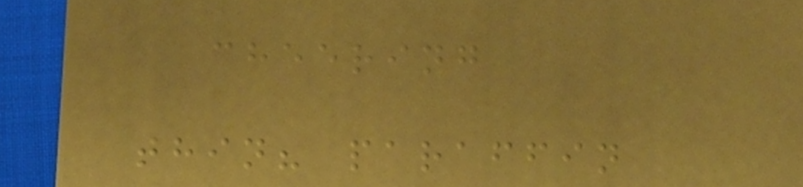cheering
thin? paraffin
